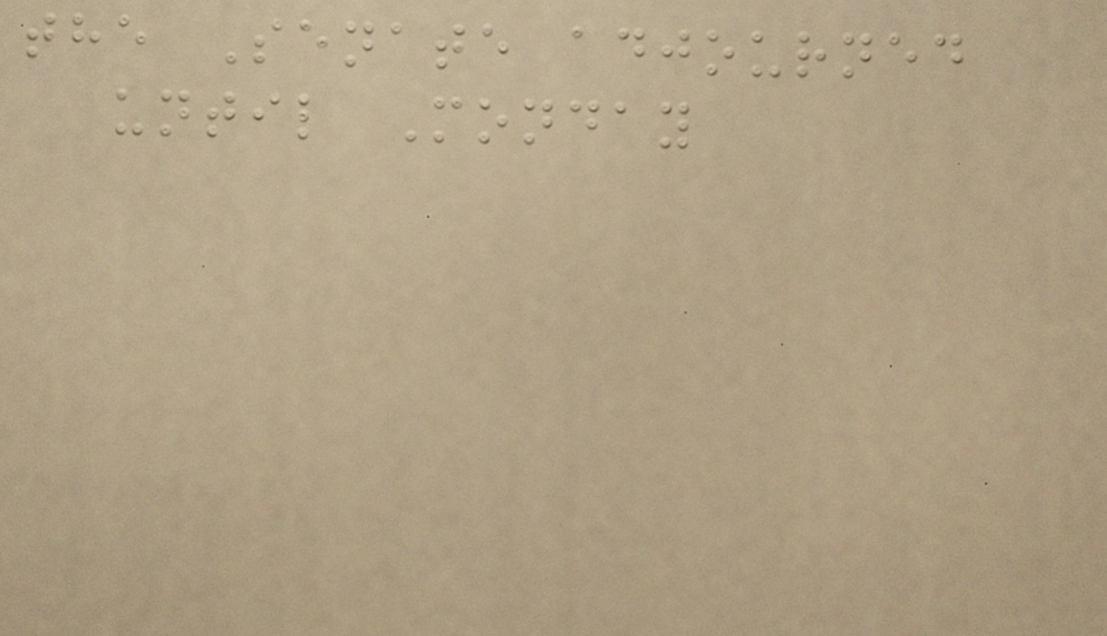the Senate adjourned
until Monday
